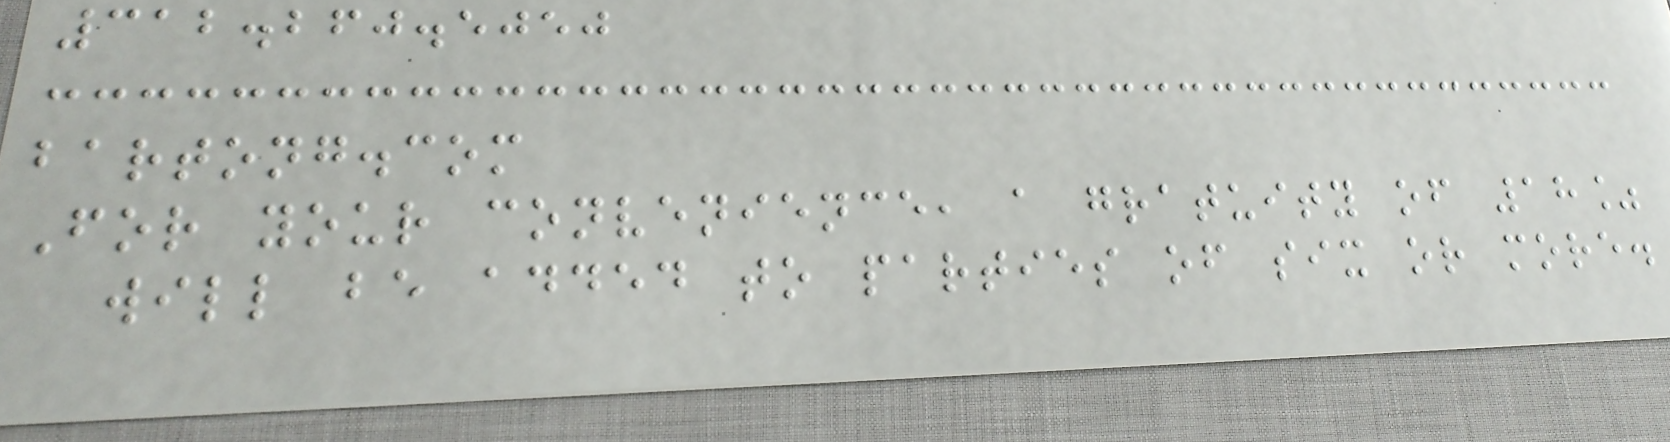312.260.5050
bartong.com
For your convenience, a gratuity of 18%
will be added to parties of six or more.
